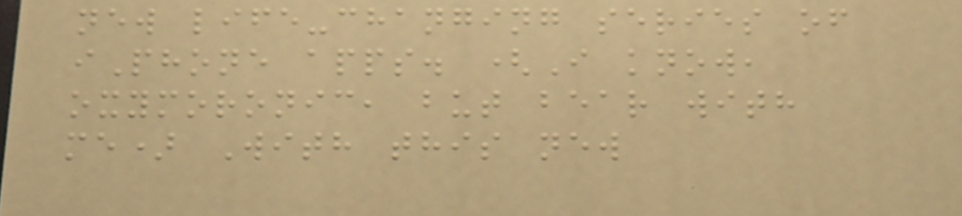new life-changing series of
iPhone apps. (I know,
oxymoronic, but bear with
me) With this new
